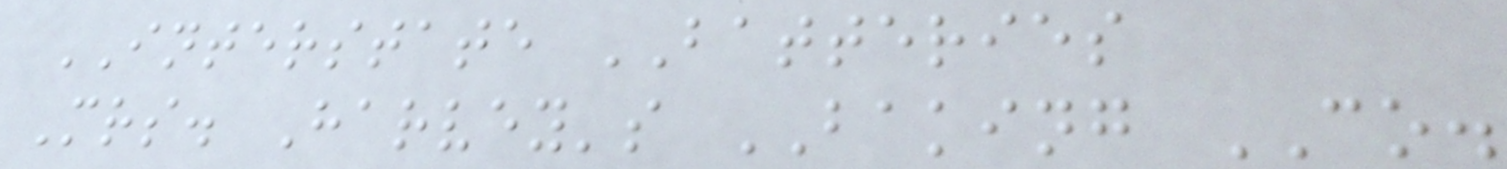INTERSTATE BATTERIES
Mrs. Harvey's BAKING CO.
